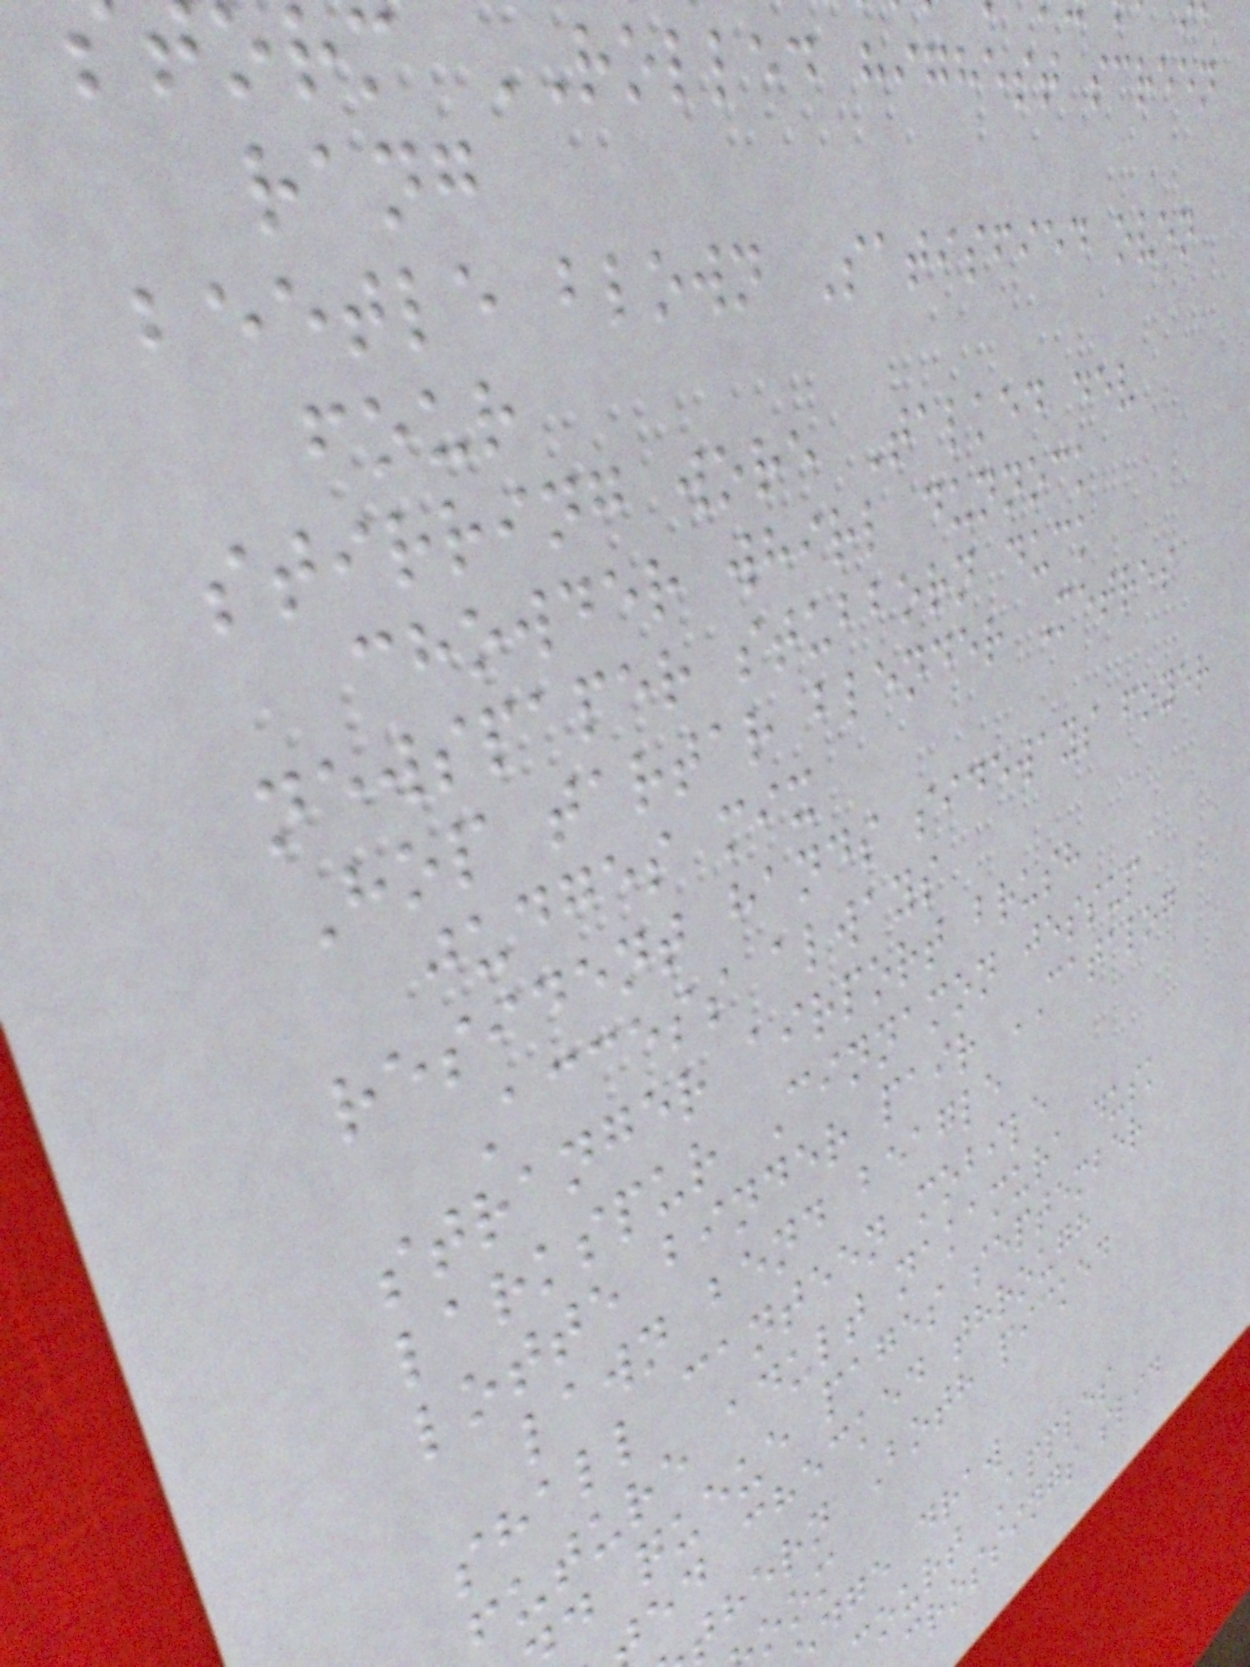orm ROLLED highest screen
rang
beetle blown Satisfied oven
four
stirring wore Talked dev
chowder whirl dunnock
newspaper stubborn duck
Hop tartar blender Metres
judges mix
resident hands sideways foyer
Access always
stranger airport brush
larkspur Cinnamon jessup
lotte binder pair CATALOG
lawn bend beagle
shall canteen mobile
future adult nakamura dusk
d queue pages september
ed checked through
thern Both picked
dge draw
ourt Apples
crossings slid
